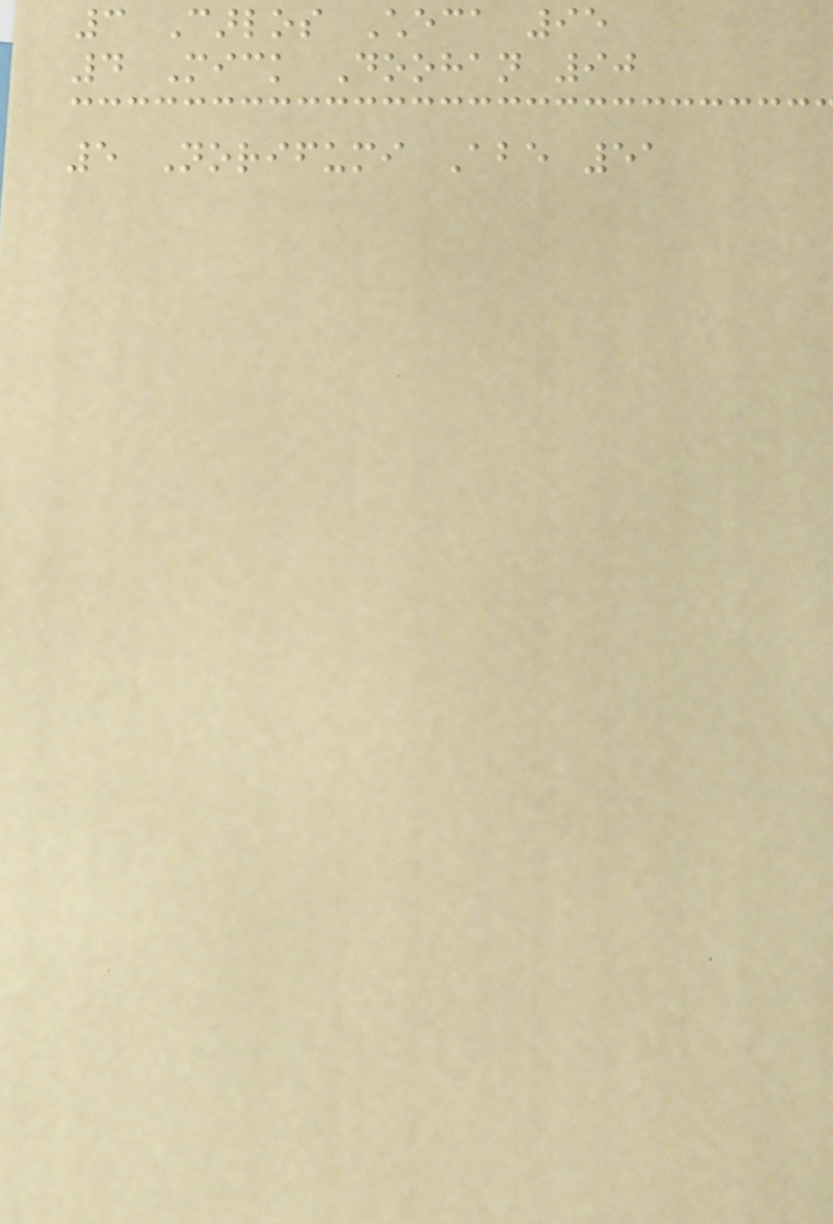3 Carlos Checa 95
4 Mick Doohan 90
5 Norifumi Abe 51
